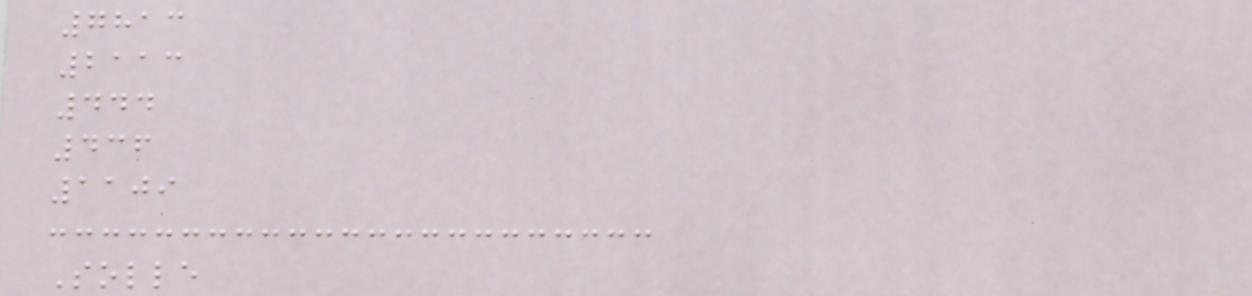7813
2113
444
436
1109
Solle
